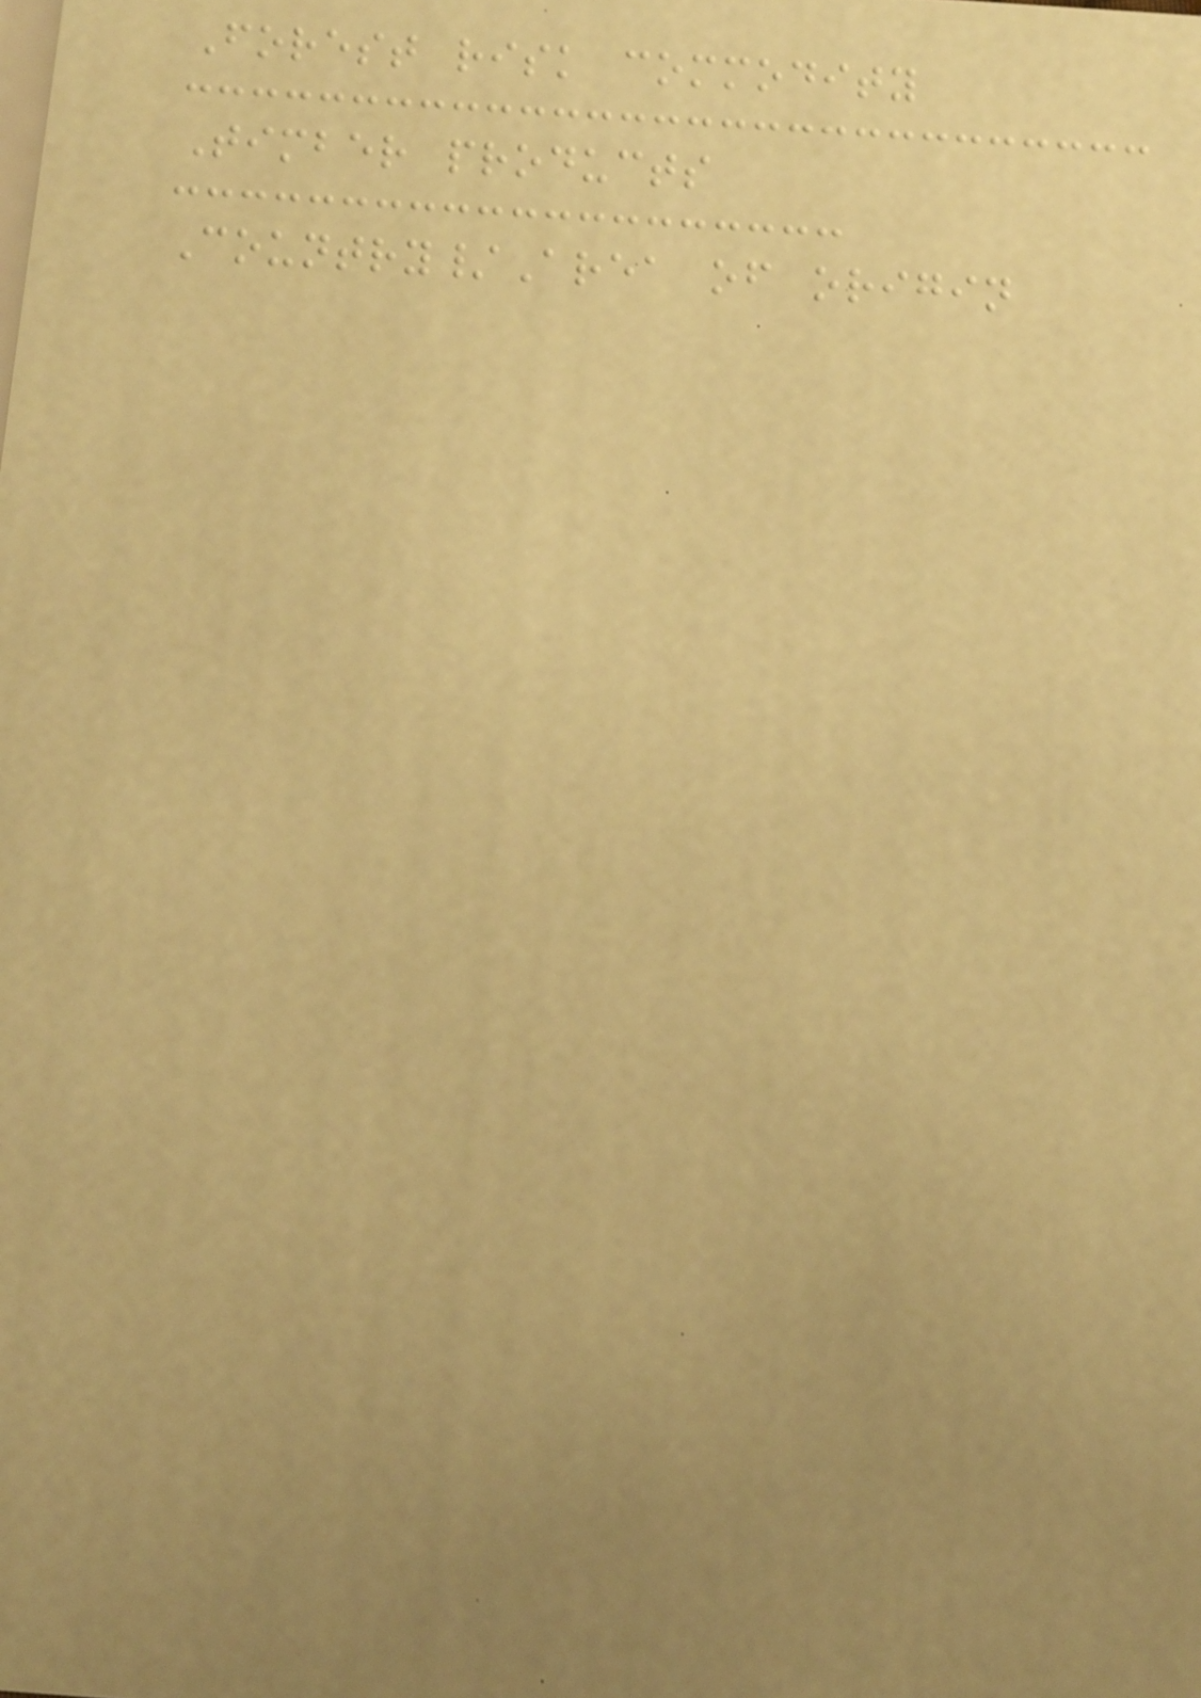Forest risk commodity
Timber products
Country/Area of origin
